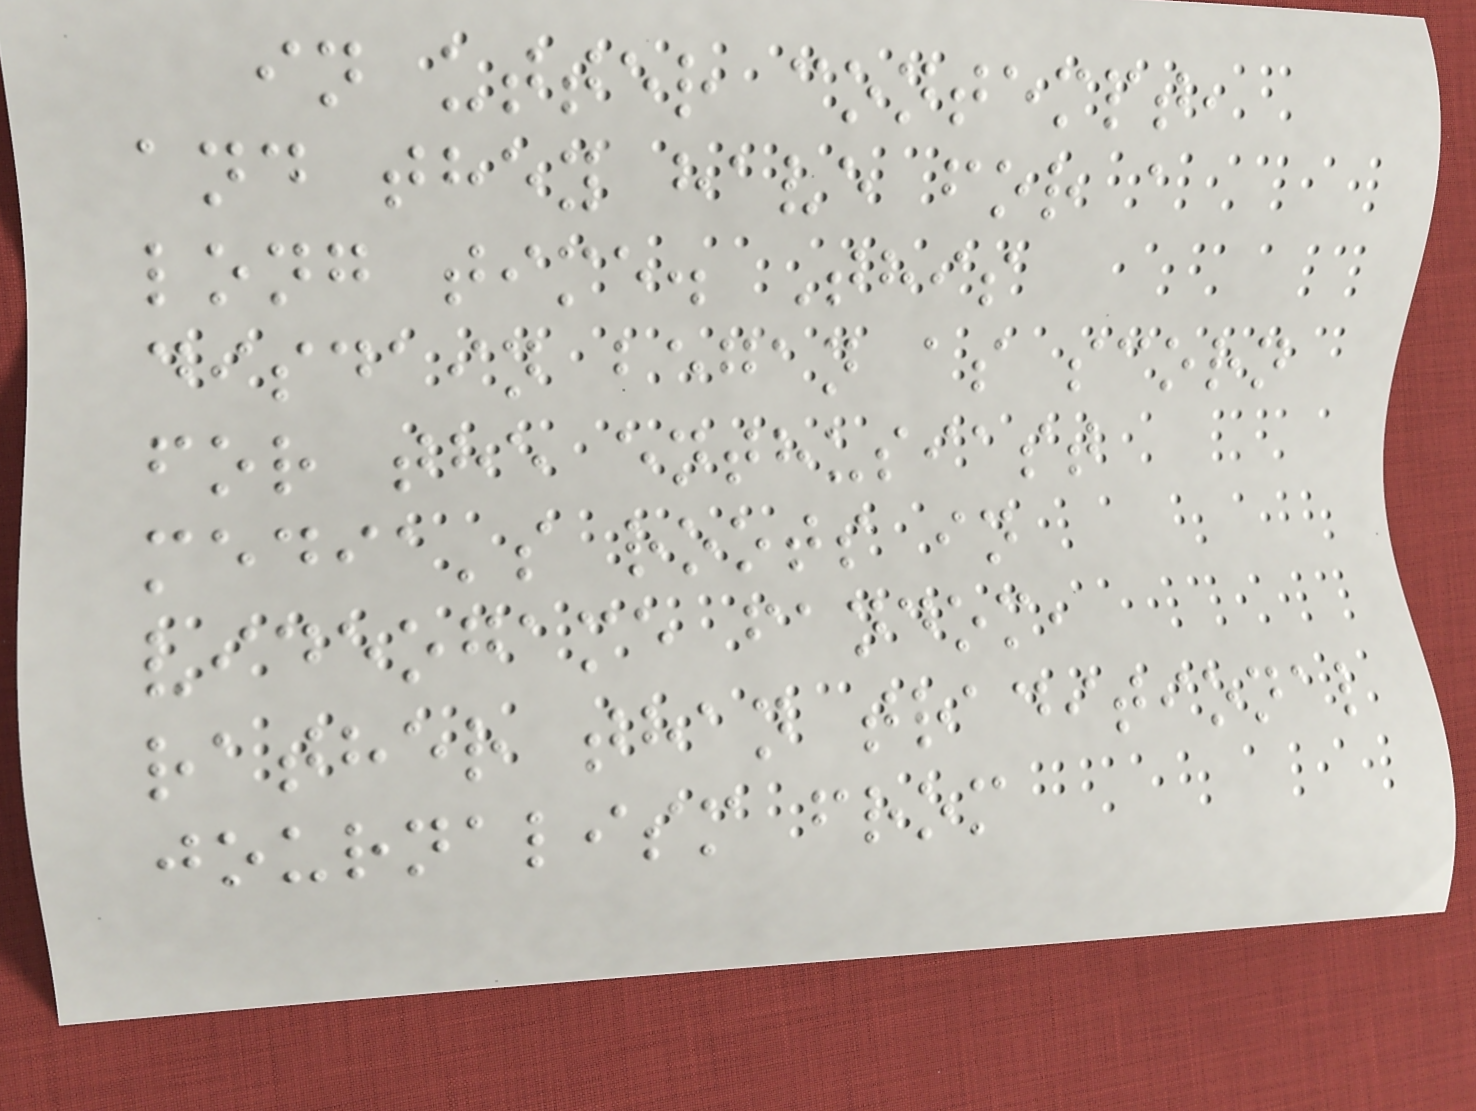in utter contempt,
and they have for a
long time. This
disdain began as scorn
for the enthusiast
media's roots in
videogame fandom,
rather than traditional
journalism from
